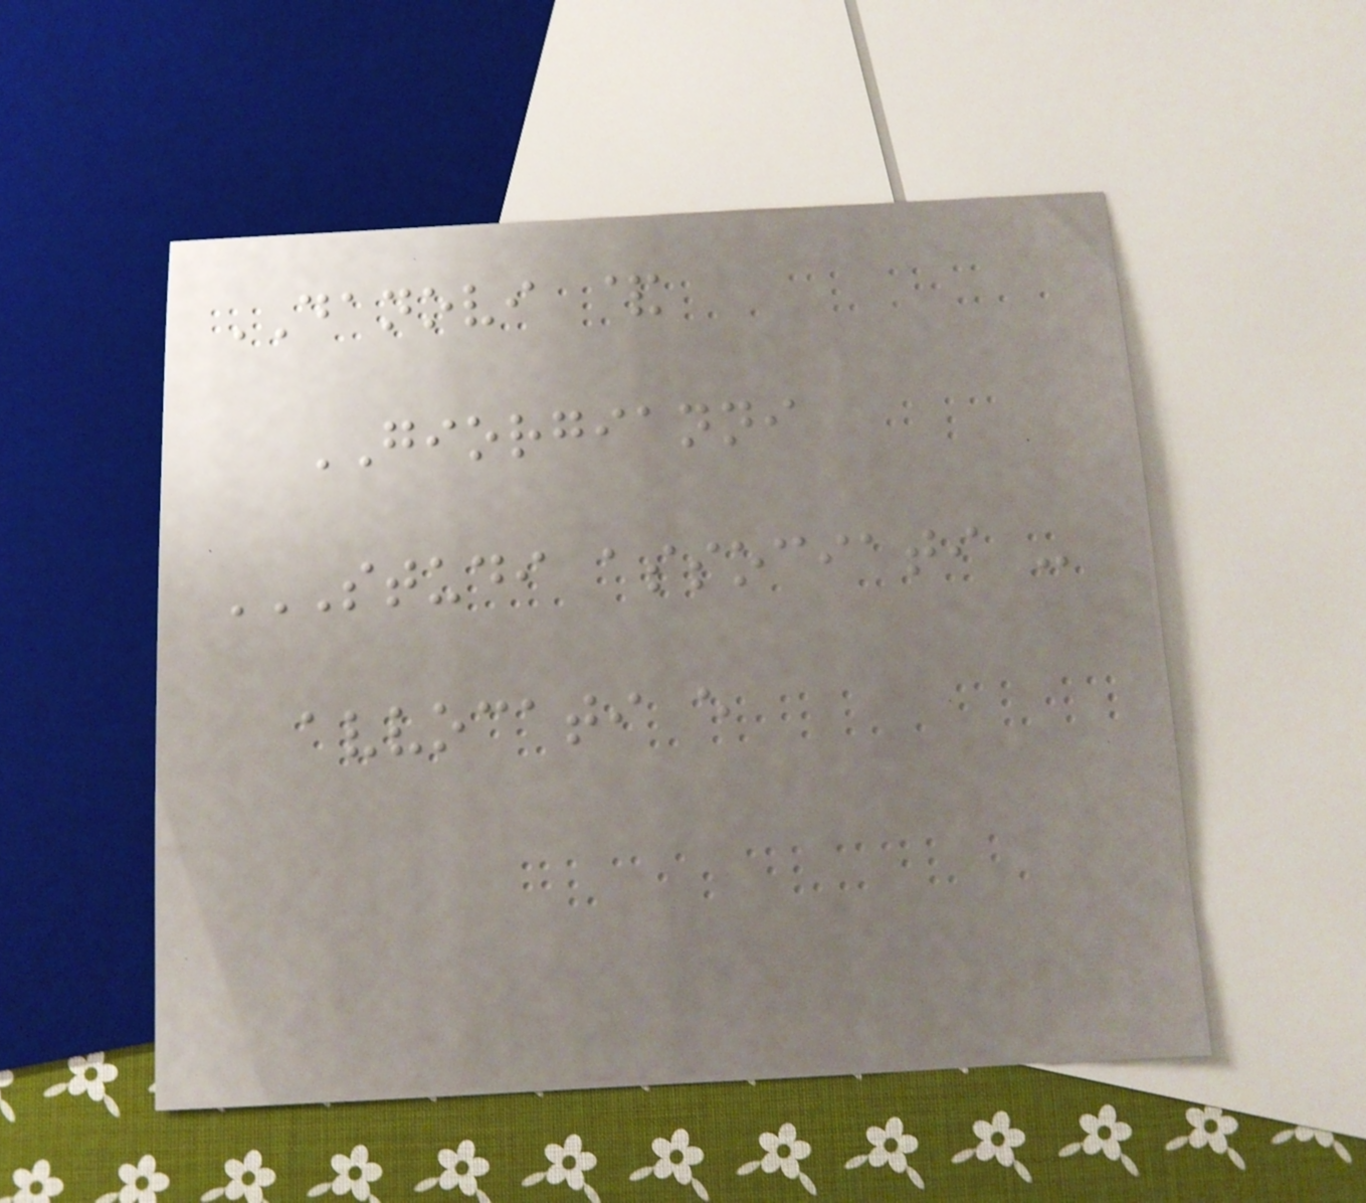DANOVI &
GIORGIANNI
STUDI ASSOCIATI -
AVVOCATI E
